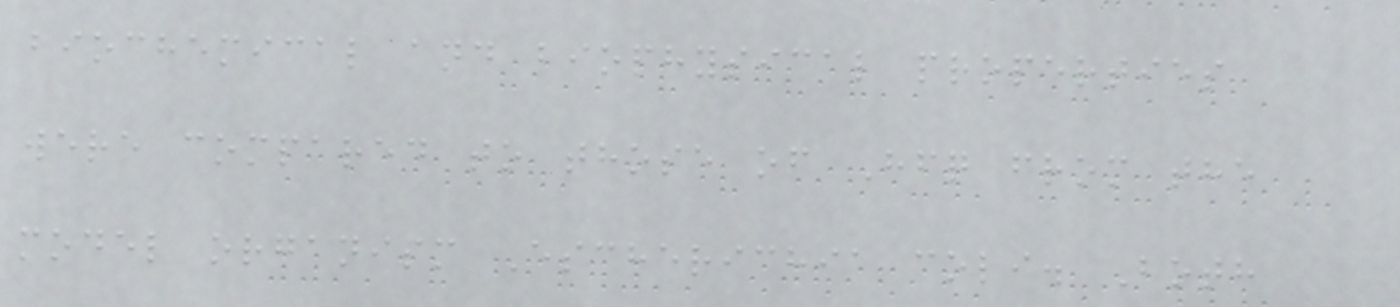biochemical and biophysical properties
were compared to those of Hfq from the
model organism Escherichia coli. Both
